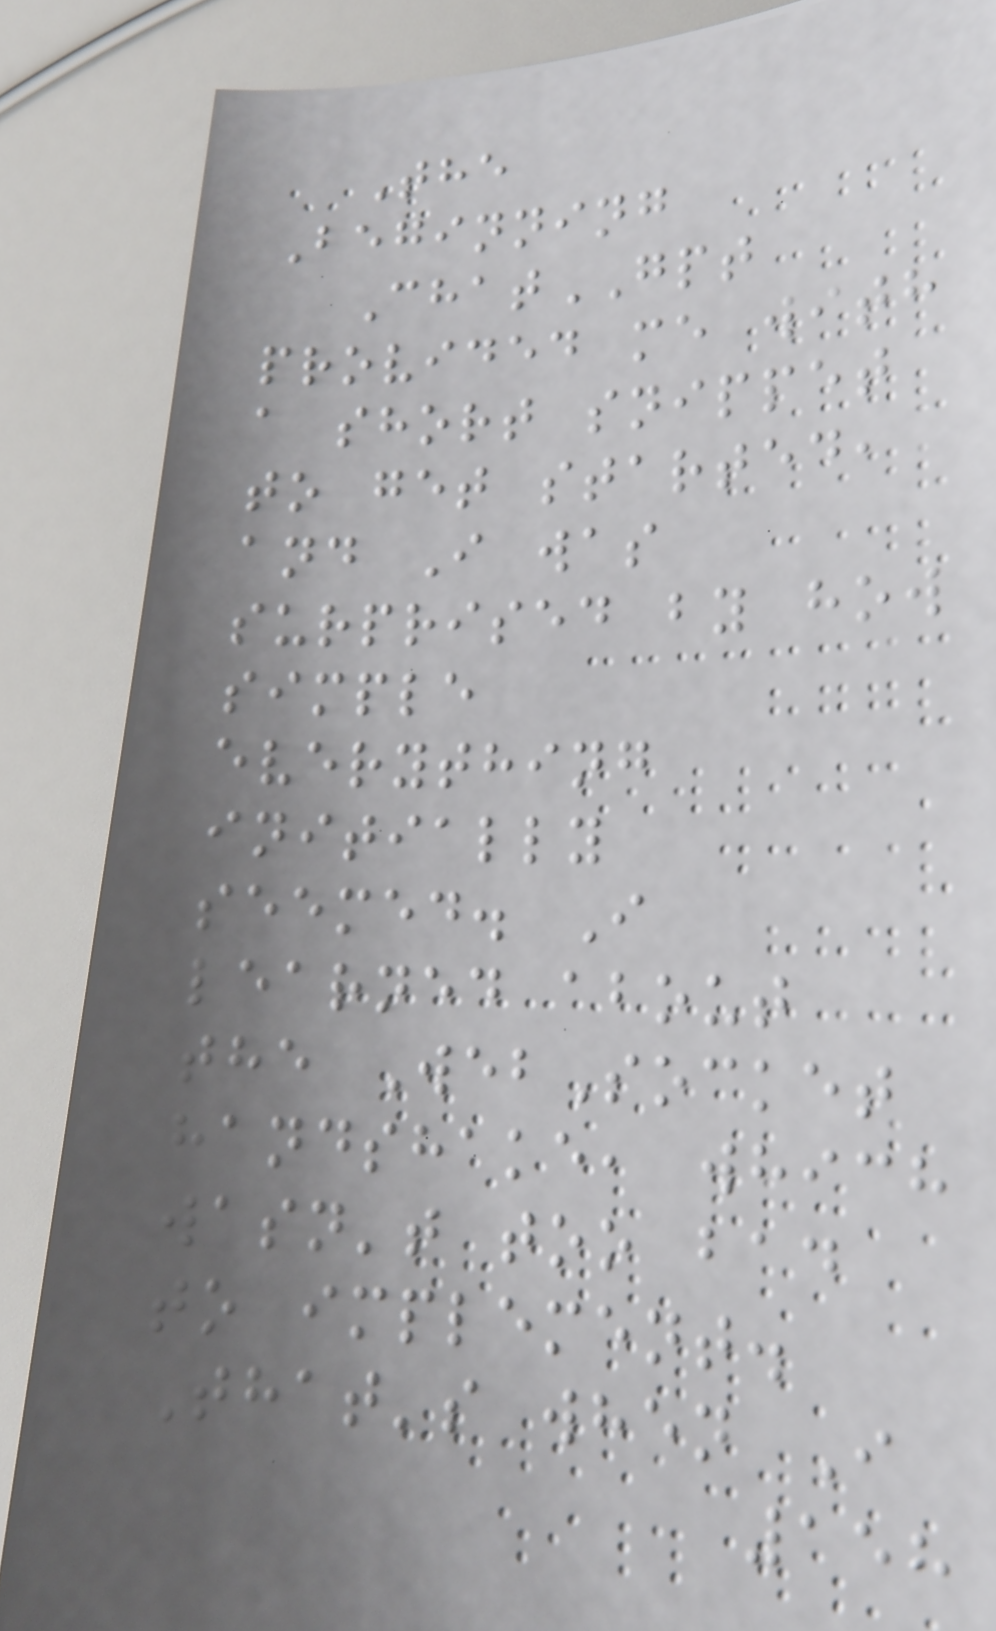The
Beginning
ChatGPT
provided me with
a short snippet
to get started,
and I was
surprised by how
simple
everything
initially
seemed. I
learned about
the WebSocket
handshake, which
wasn't too bad
to implement.
That's when I
158
